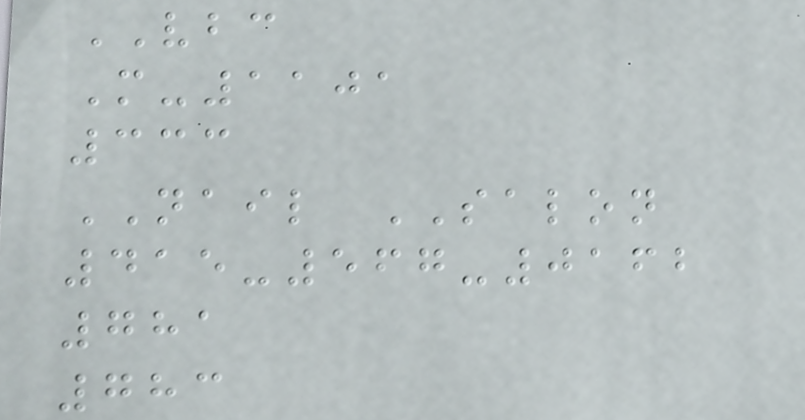VBC
M-1101
333
NAIL SALON
415-567-0162
781
783
